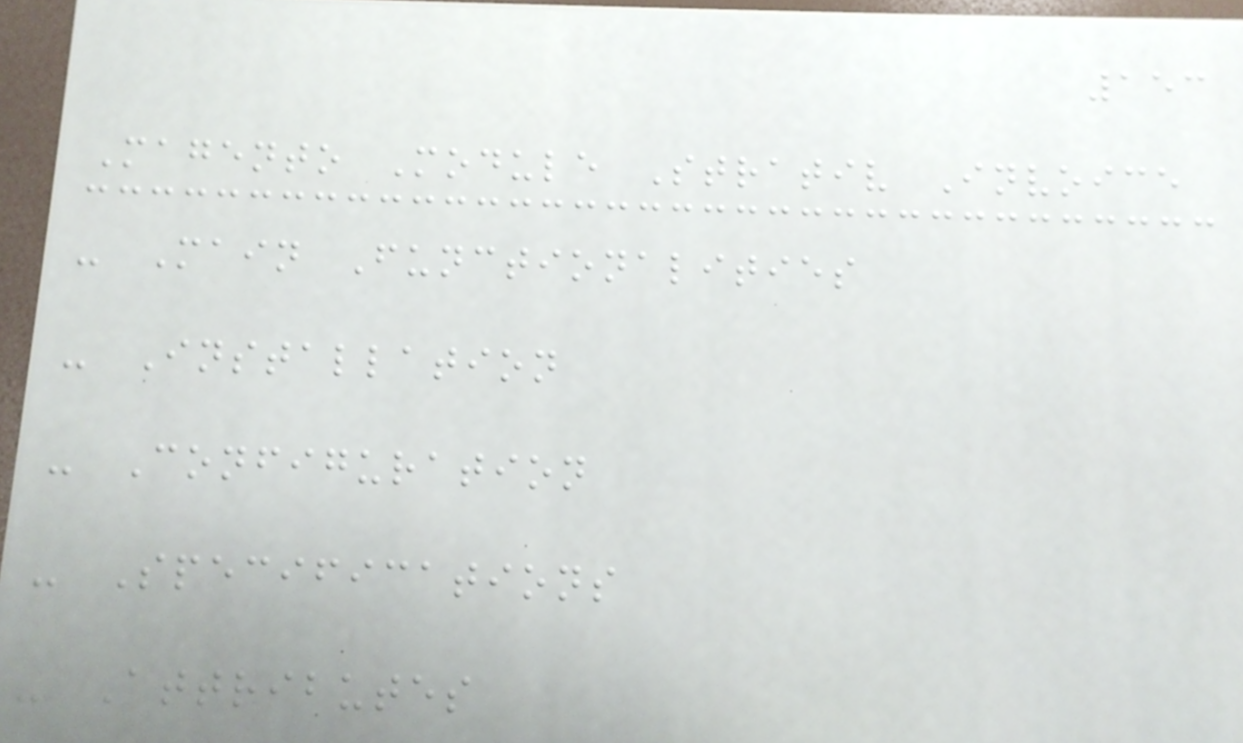153
Magento Module Strativ Invoice
- Main Functionalities
- Installation
- Configuration
- Specifications
- Attributes
